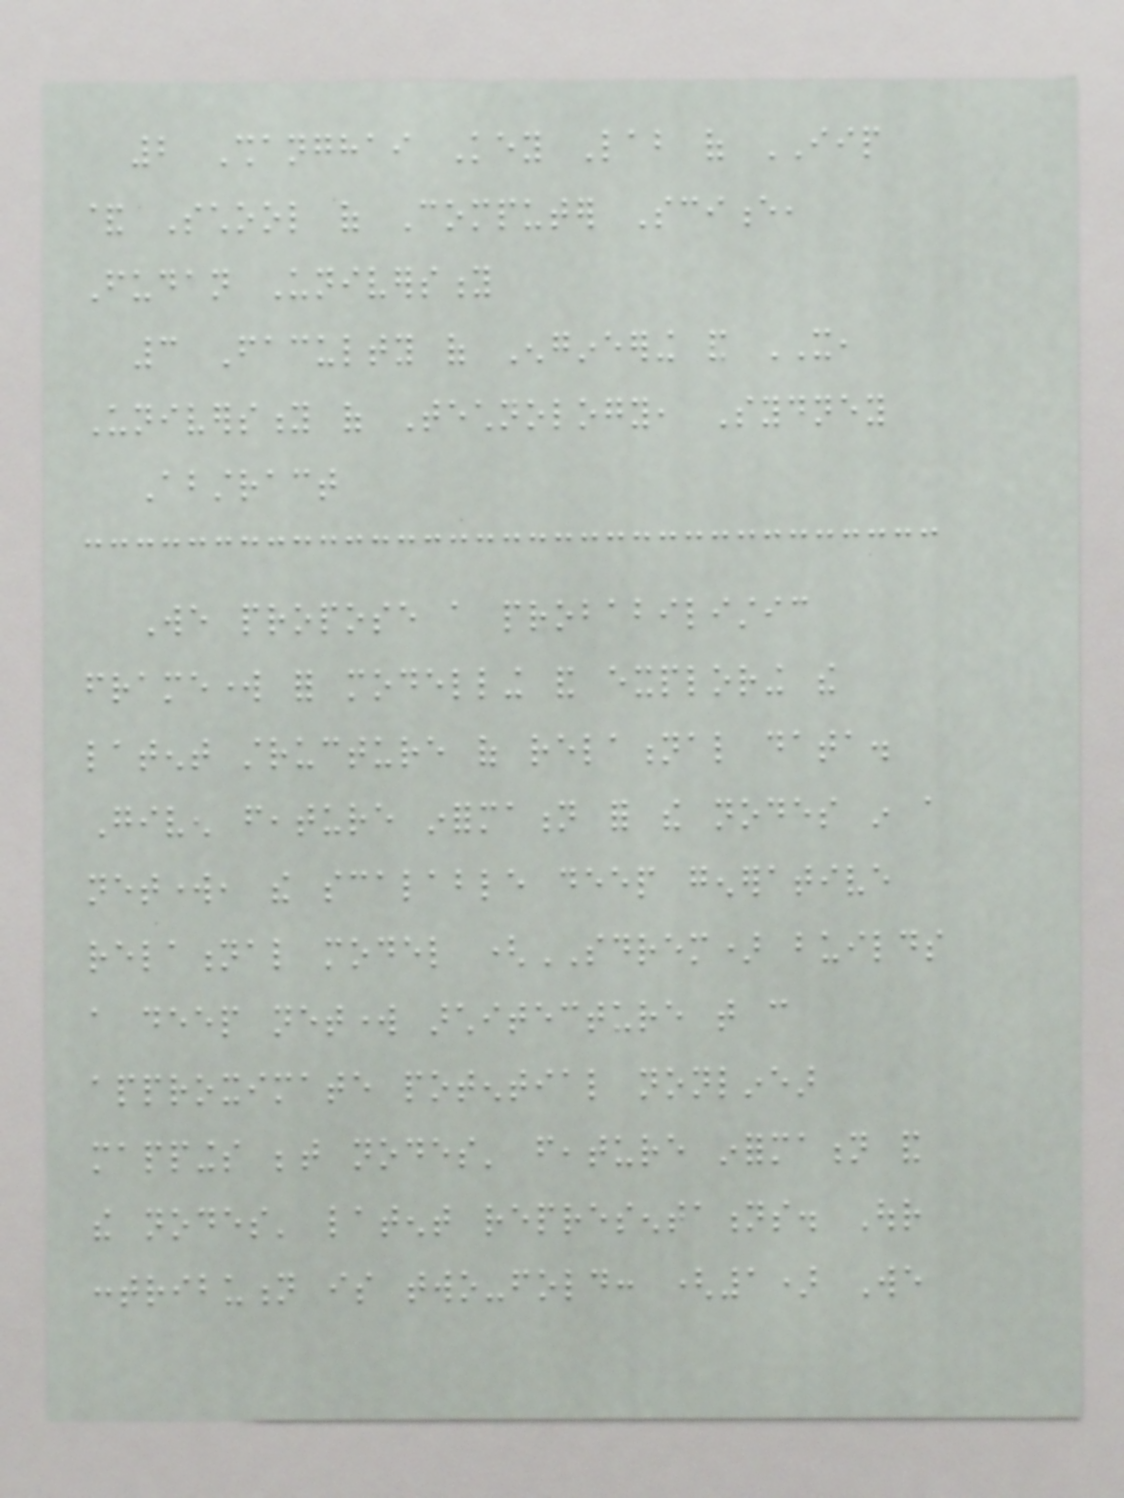2 Shanghai Key Lab of IIP
& School of Computer Science,
Fudan University
3 Faculty of Engineering and IT,
University of Technology, Sydney
Abstract
We propose a probabilistic
framework for modelling and exploring the
latent structure of relational data.
Given feature information for the nodes in a
network, the scalable deep generative
relational model (SDREM) builds
a deep network architecture that can
approximate potential nonlinear
mappings between nodes' feature information and
the nodes' latent representations. Our
contribution is two-fold: (1) We
